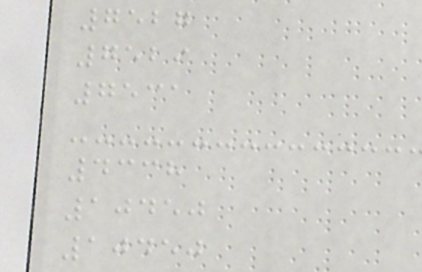7527
7529
7531
4338
10450
10450
